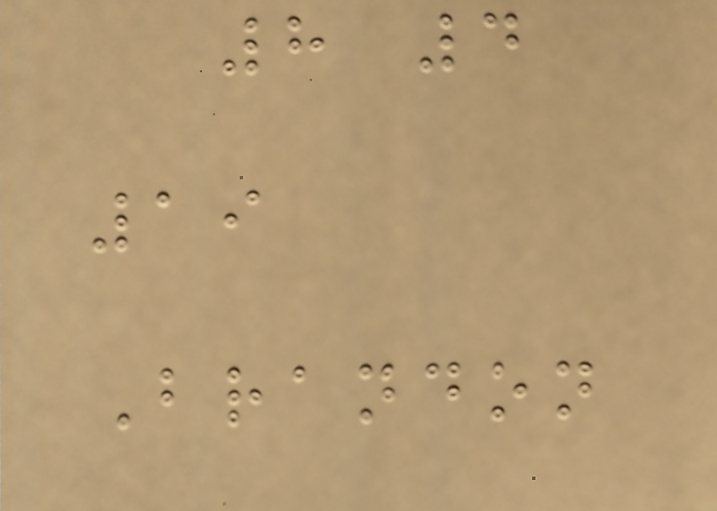8 4
19
Brandon
